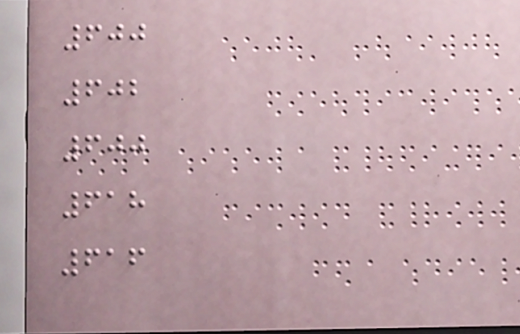600
602
600
618
616
